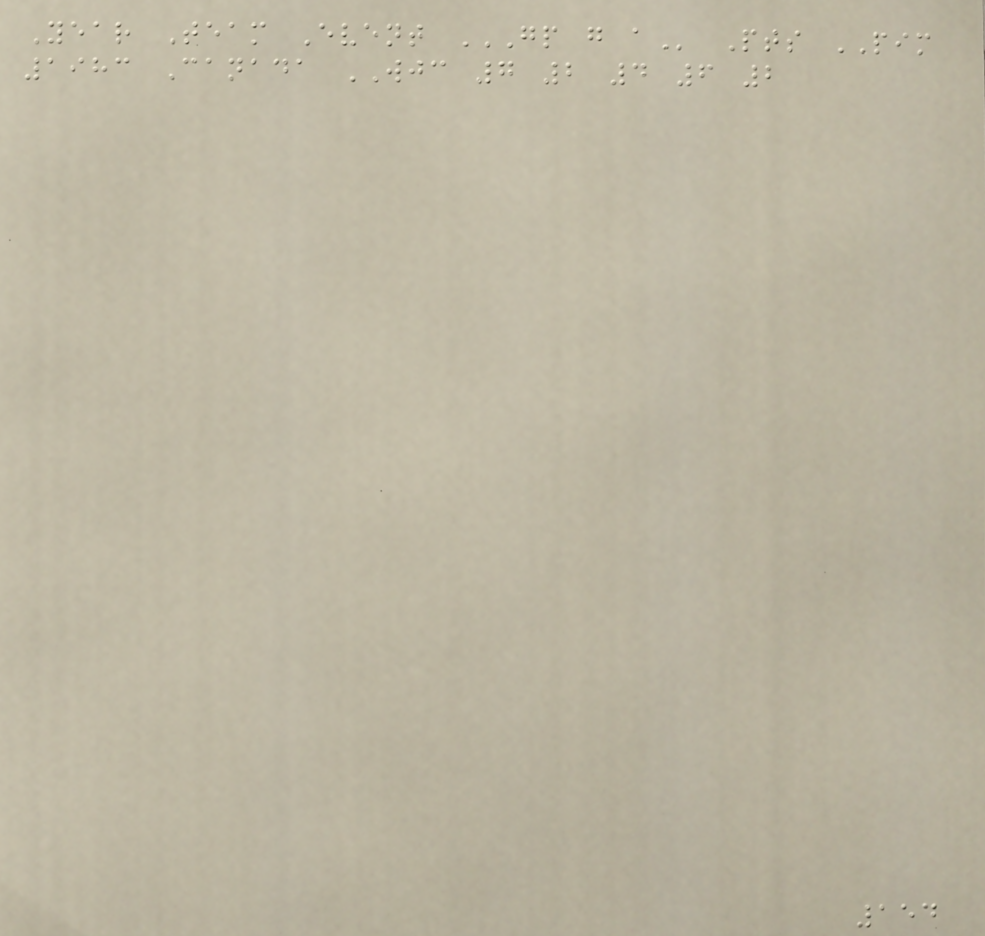Year Team Event GP G A Pts PIM
1983 Canada WJC 7 2 4 6 2
154
